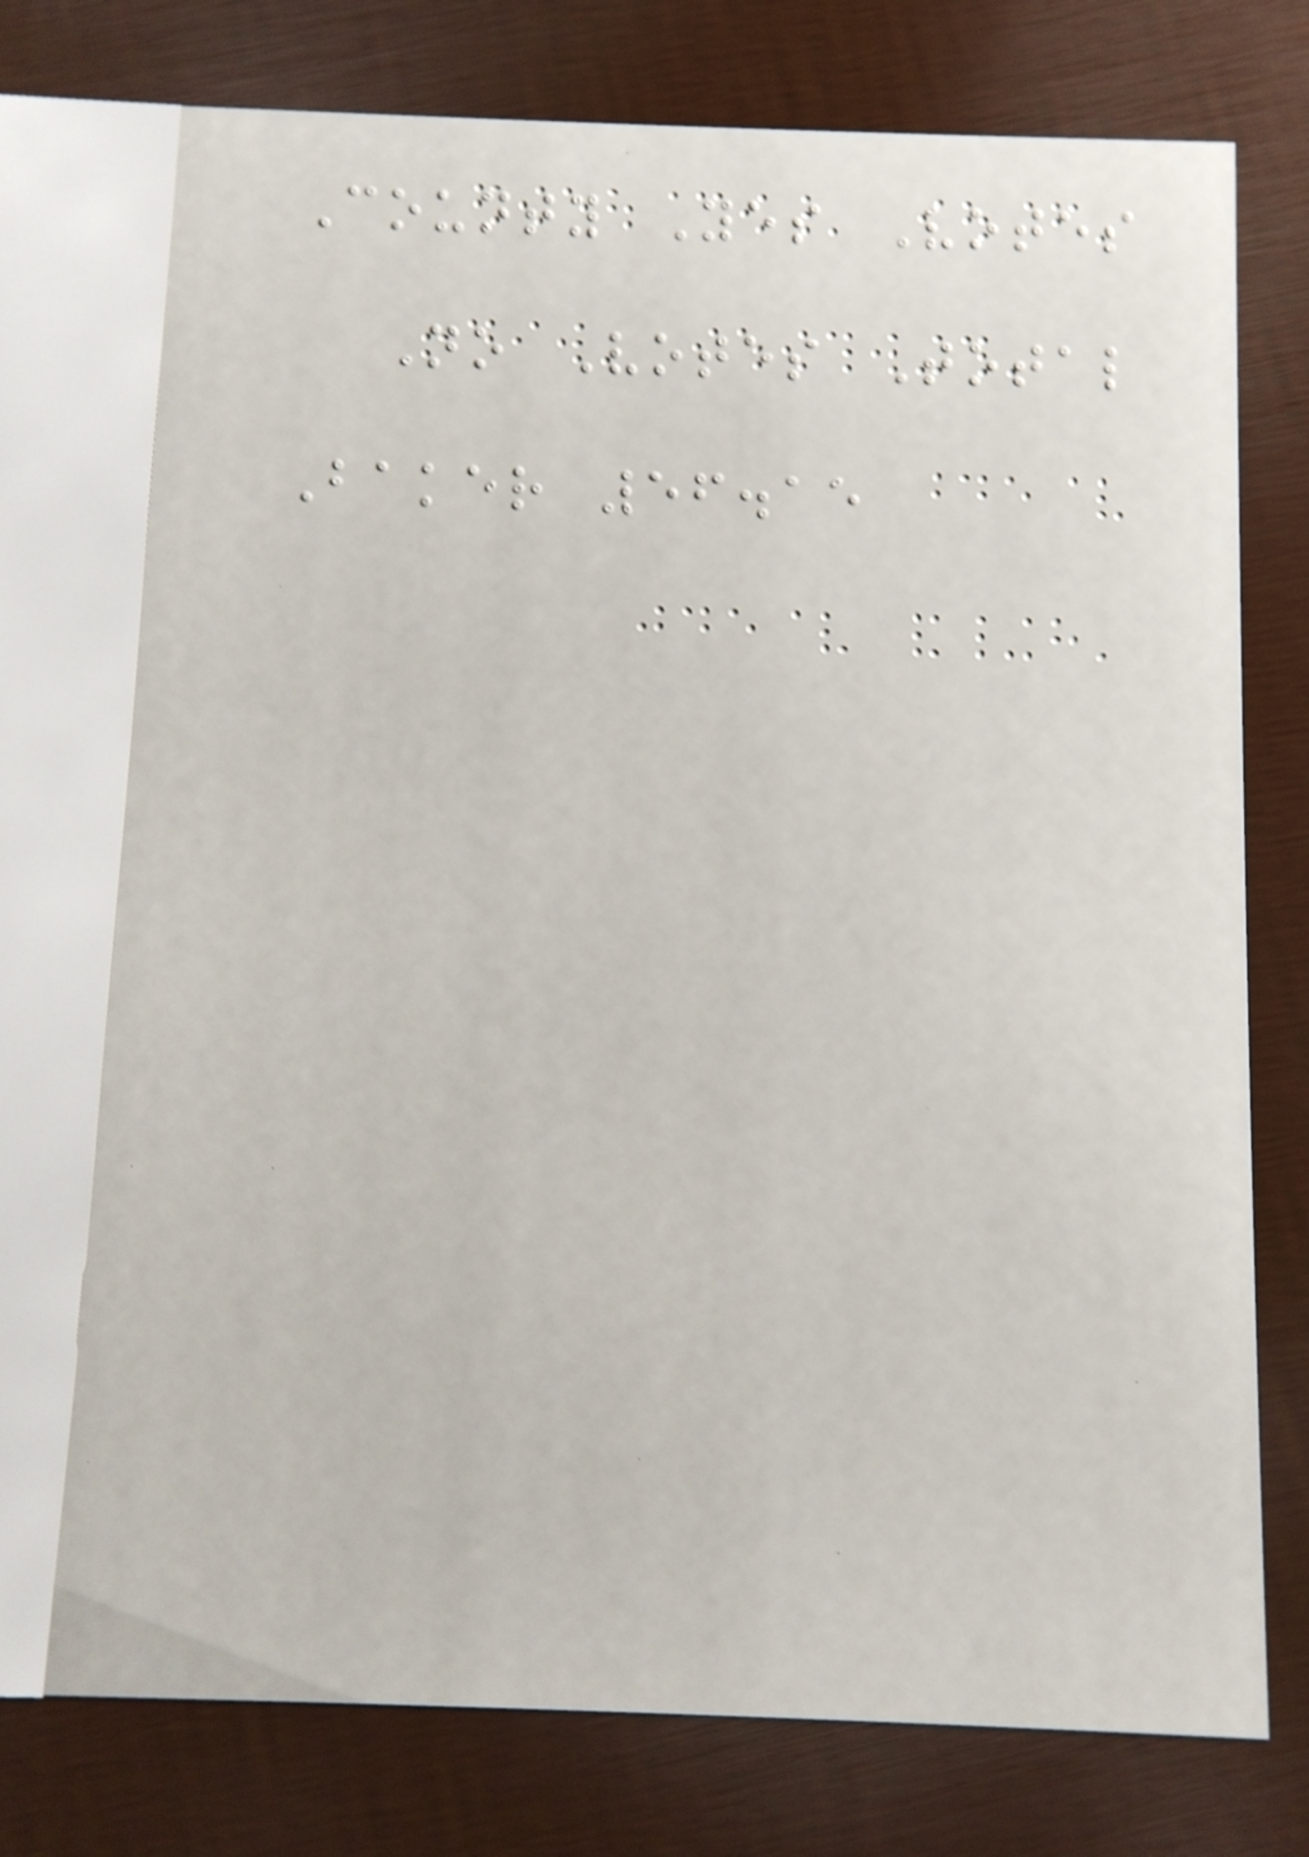County Yes Votes
No Votes Total
Baker 56.15
